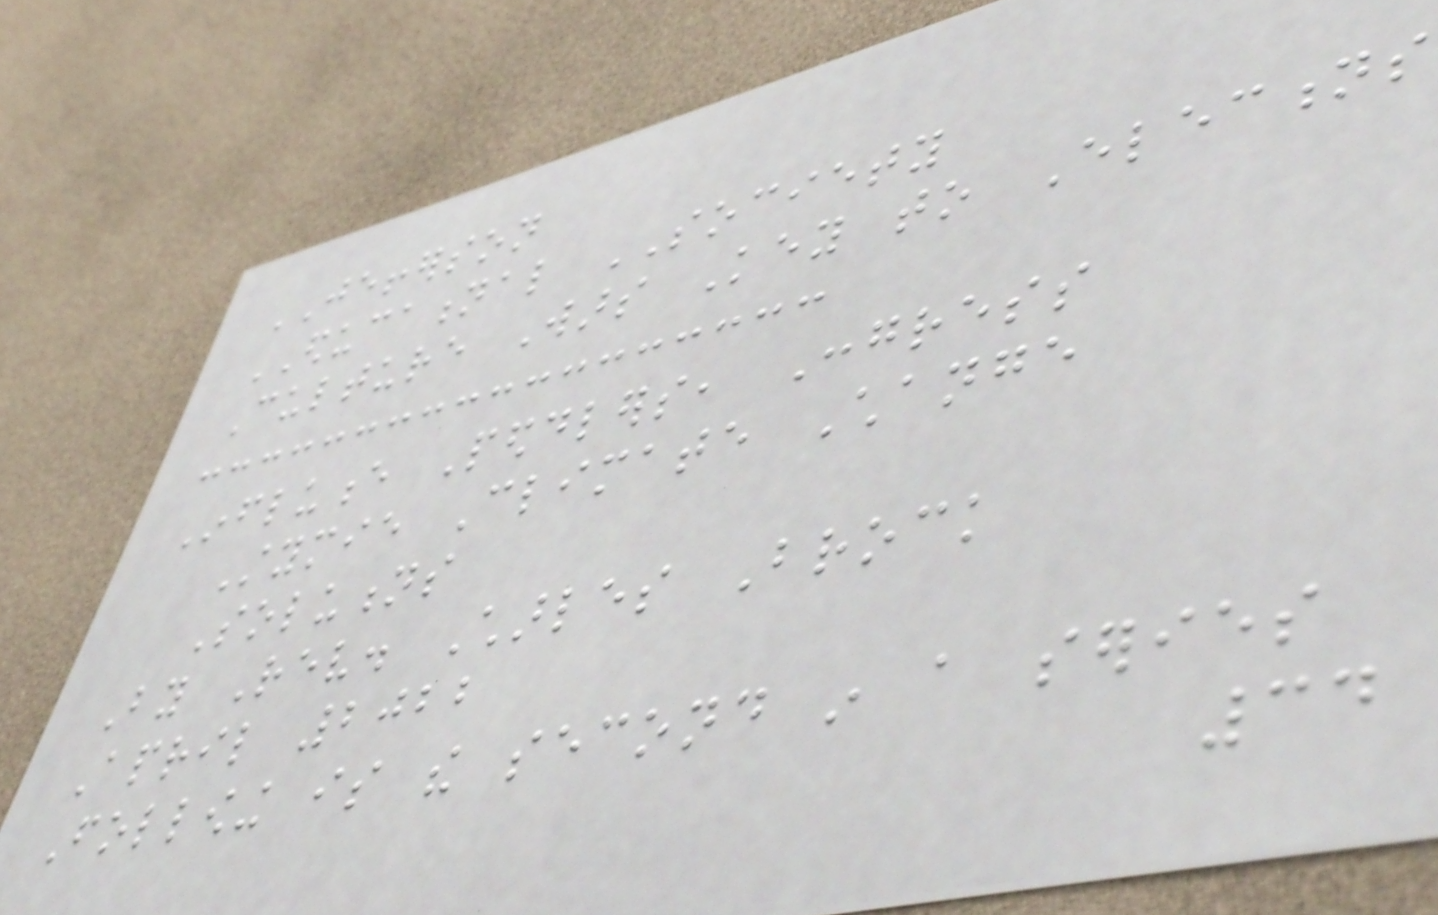JEFFERSON
EDUCATIONAL SOCIETY
Culture Wars Key to Elections
Influence Peddlers, Congress
Stymie Climate Change
Solutions
By Rev. Charles Brock
April 2022
Following is the second in a series
34
